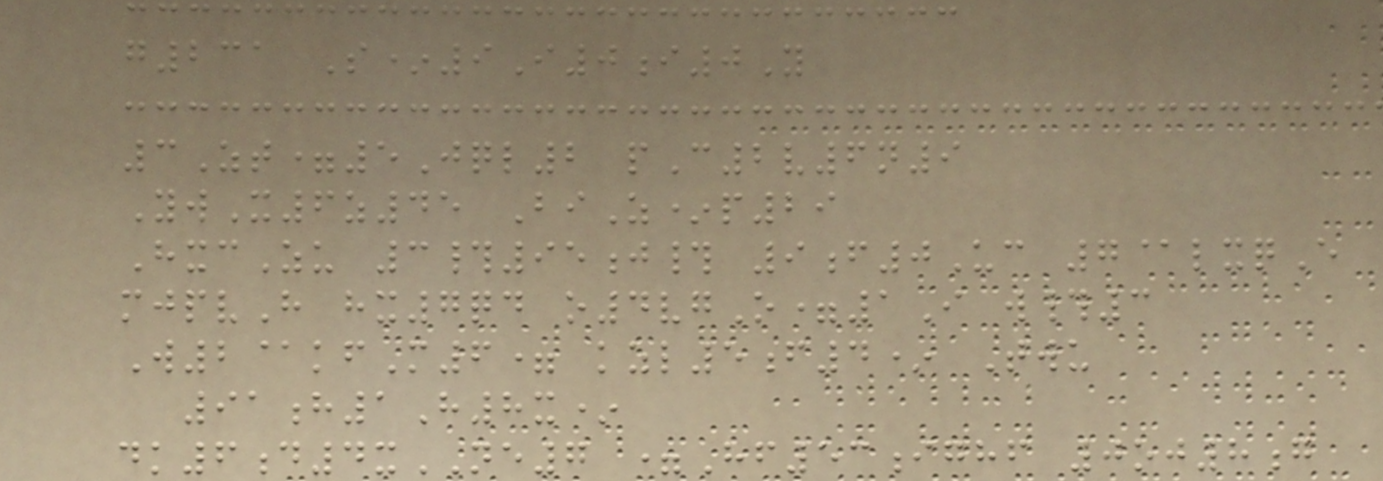g231 S*9I0i0Y
3Zt=5Jql2 pC2v6n9
YwX6z45 BiZ*p29
HxcZu 3#95j# 9f0Uc 7@lxqE
mjpvH hx7qd o4vgO=1I w#3
W2@kfM6= kzl5f4* Twu
91h1H8x*
dk6d4xNE7 =Hf53ighf 0oj8g
